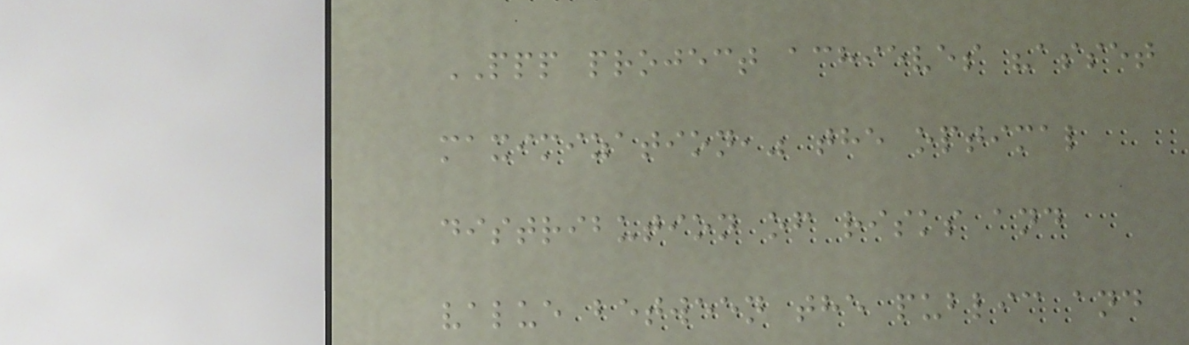PPP project achieves "asset
maximization," the optimal
distribution of risks and
value between the public and
